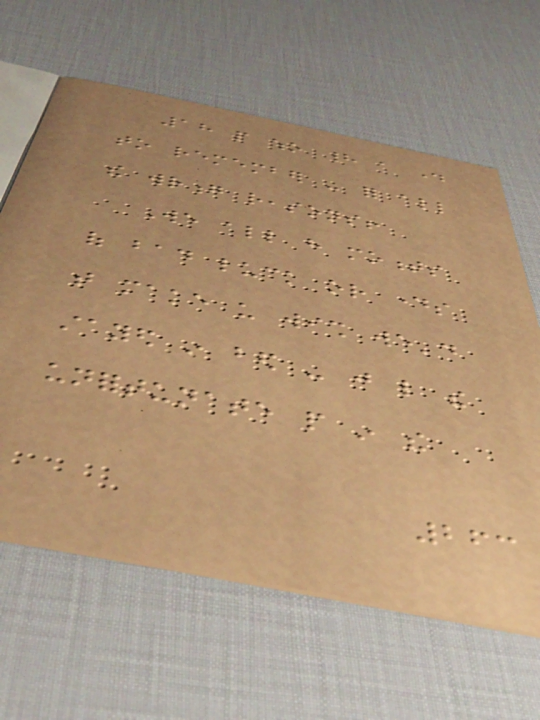18 people who had a day
to remember - for all
the wrong reasons!
We all have moments
of bad luck or days
that make us wish we'd
stayed in bed - just like the
unfortunate people in the
263
